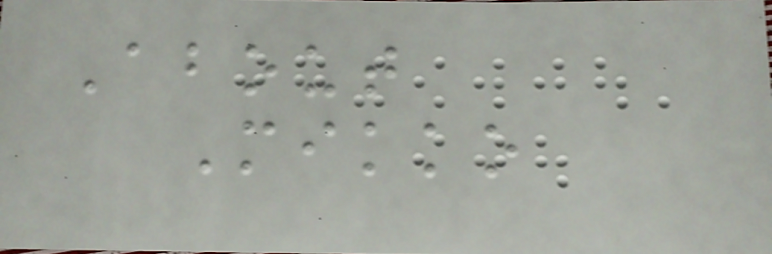About
Mikko
